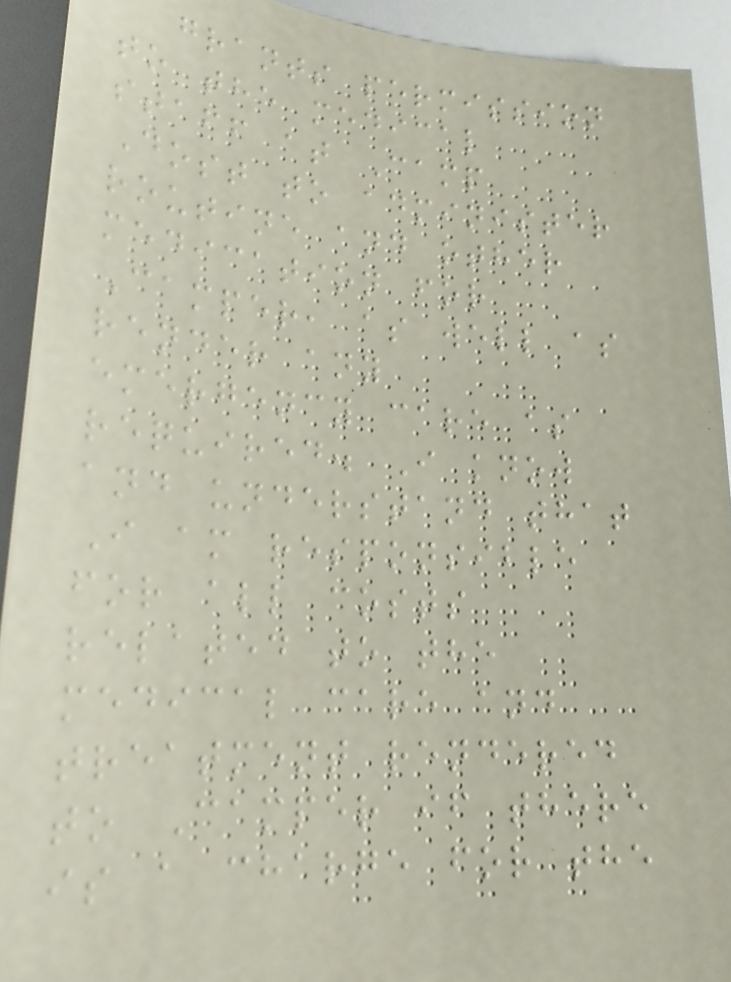grants permission
to the medical
staff at Camp
Dost to administer
routine and other
medication for
Camper, as well as
render any
emergency care as
required. I know
and understand that
I am responsible
for all costs
related to the
medical care and
treatment rendered
to Camper if there
is a charge for the
